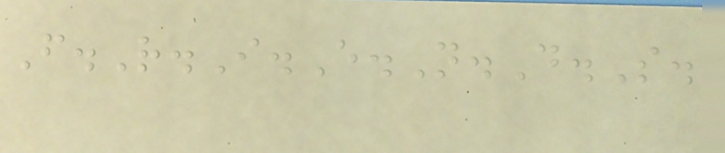F.R.I.E.N.D.S.
